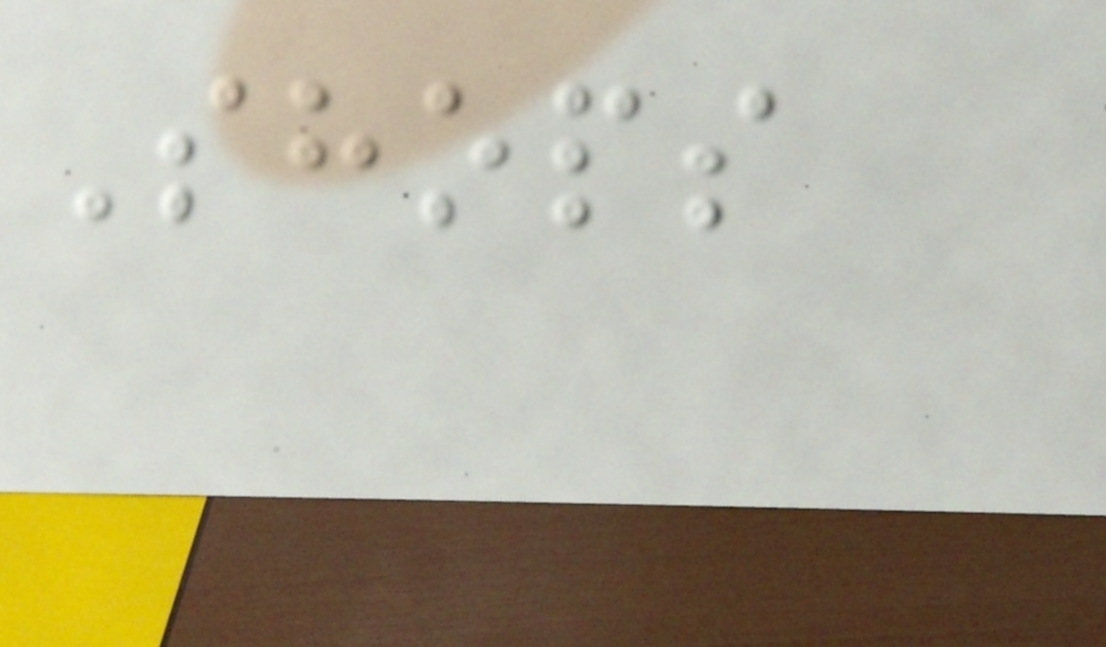Shops
